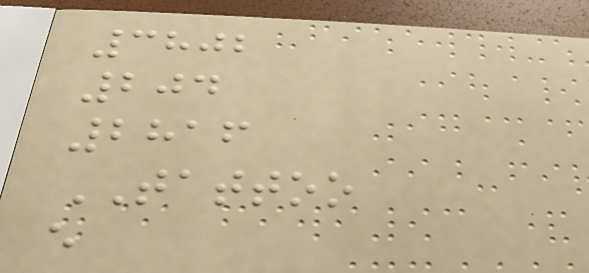3802
204
2816
TATTOO
e
